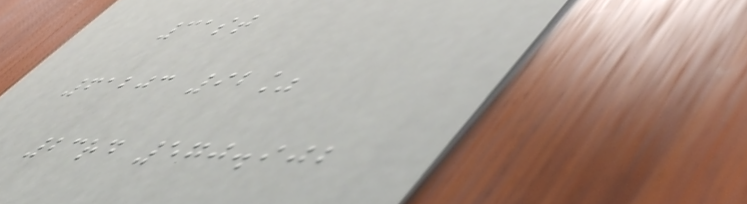31st
61203 92%
23rd 570.902
